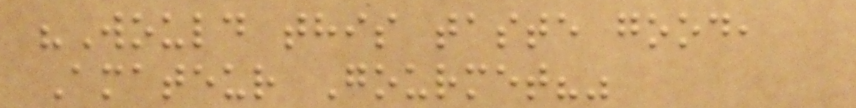"Would this taste good,
Amateur Gourmet?"
